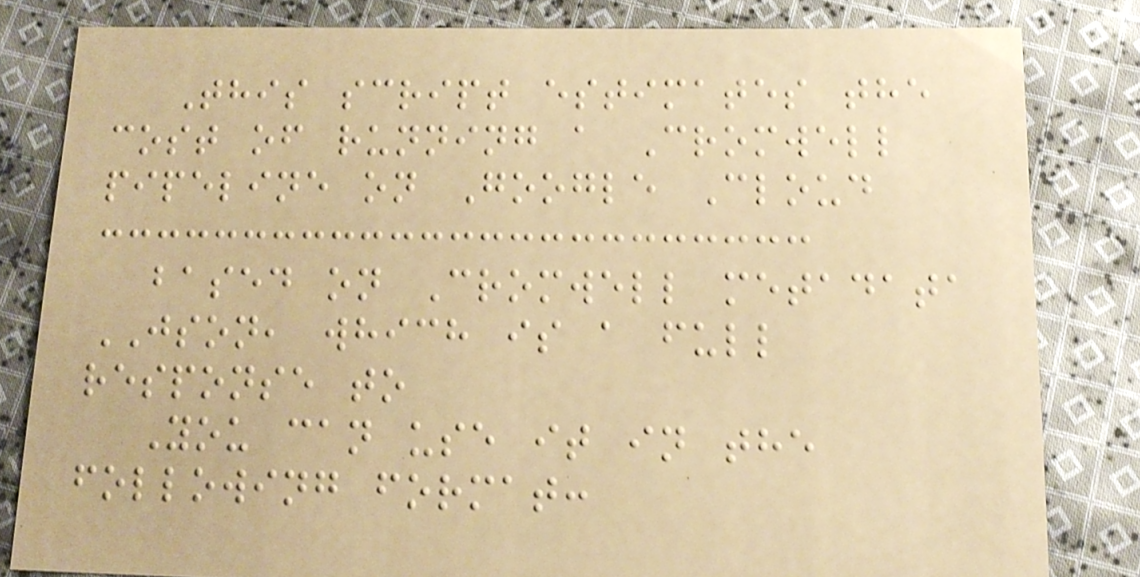This script estimates the
cost of running a Cromwell
pipeline on Google Cloud
based on Cromwell metadata
JSON, which is a full
response to
You can use it in the
following format:
